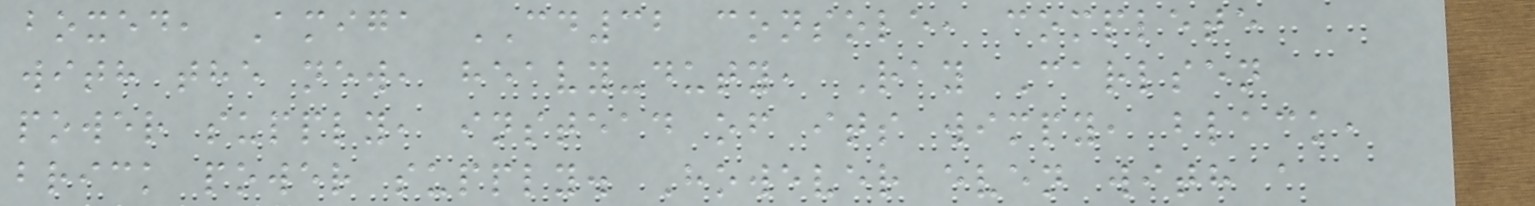boxed, Amiga CD32 console, complete
with the new, heavy-duty, Ray Carlsen
power supply, instead of its wimpy, black,
brick power supply. However even with a
